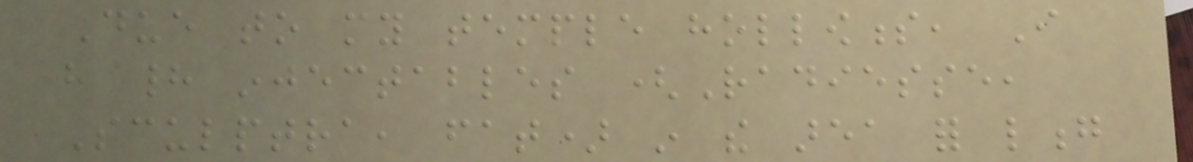Due to my temple hollowness, I
have had injectables (Radiesse,
Sculptra, fat) in the area for long
